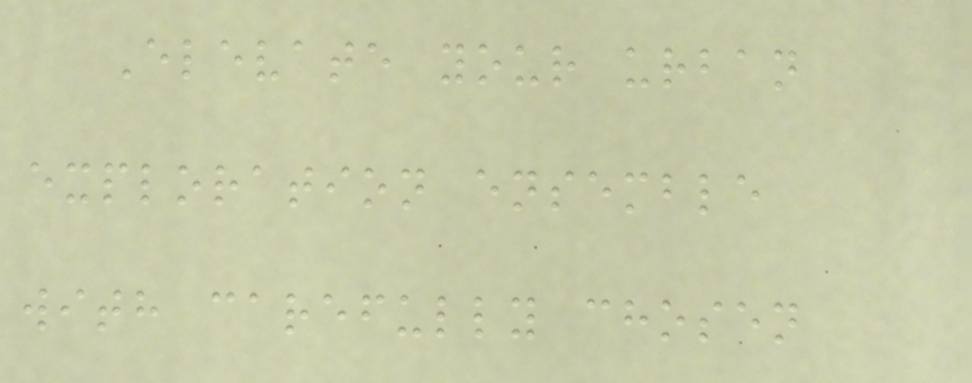Elevate your urban
exploration ensemble
with carefully chosen
